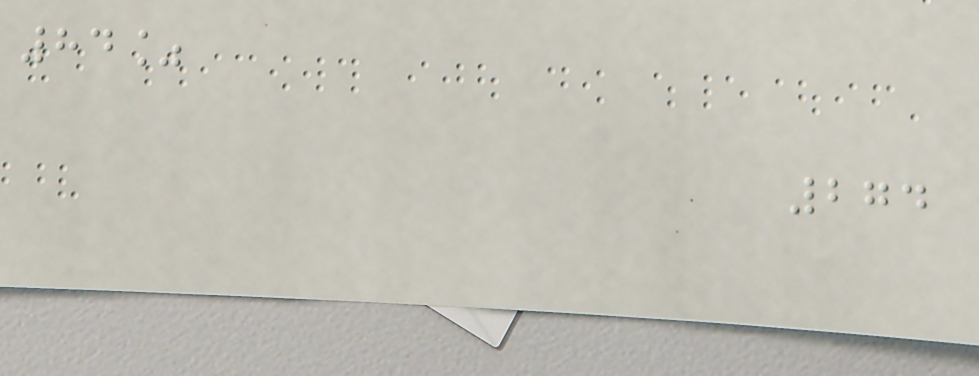84%
274
